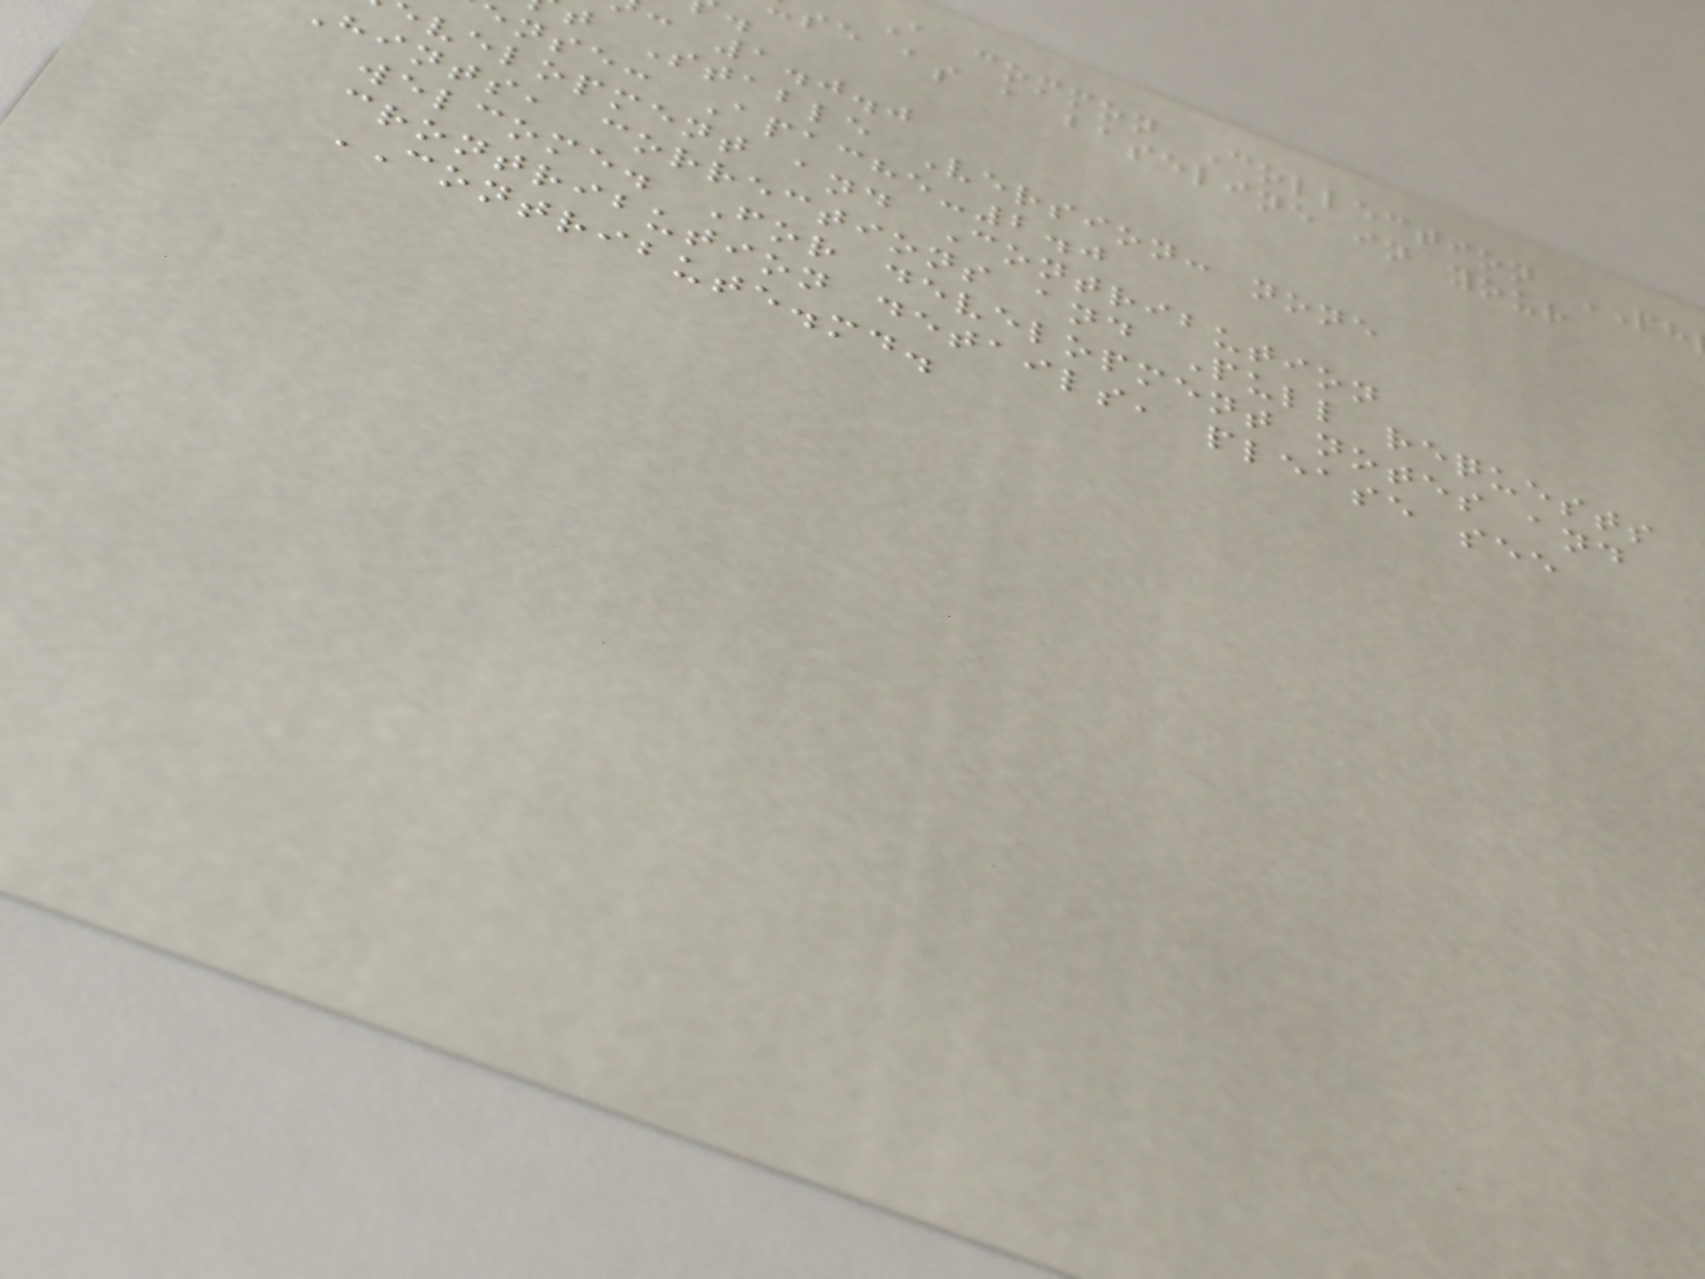A common Collection PH
se as a baseline in your
: 1.0.0
t Stable Version: none
ense: Apache-2.0
velopment and Contribution
hints, corrections and Pull requests
welcome. For development notes and
crontribution details, please see
CONTRIBUTE.md.
